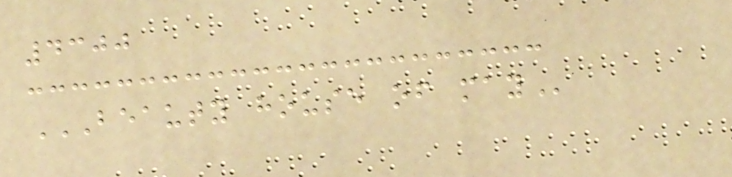4300
BEAUTY HOUSE OF MAY
